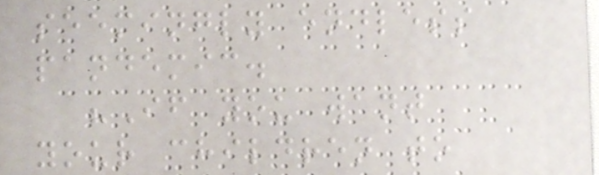seemingly endless
pandemic.
"If you want
your children to
